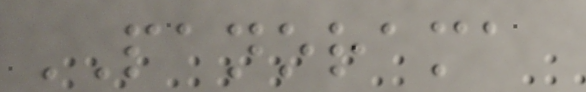PANORAMA
